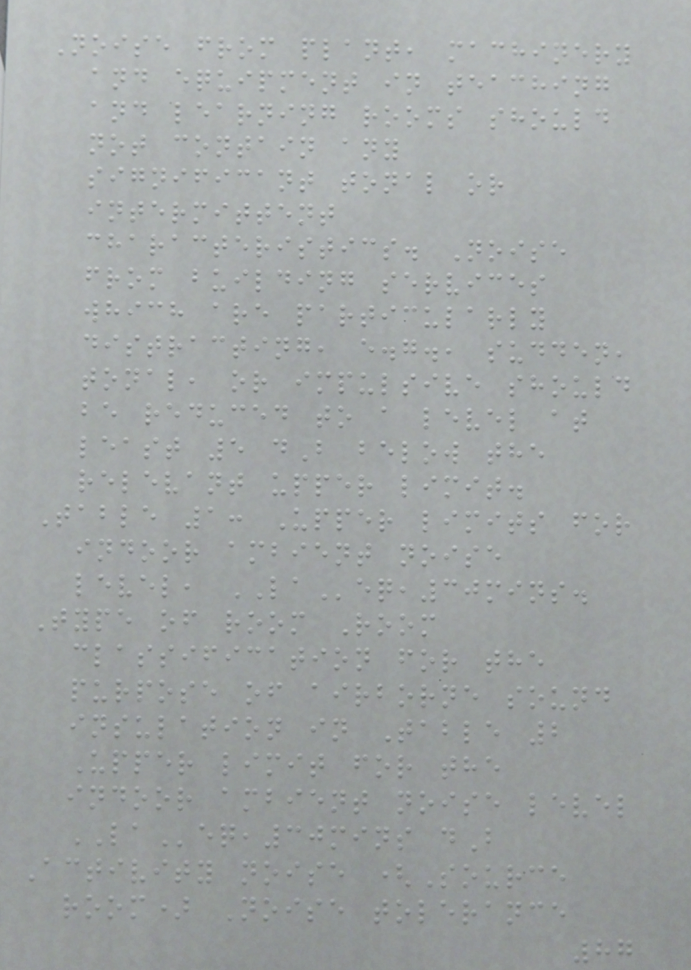Noise from plant, machinery
and equipment in teaching
and learning rooms should
not contain any
significant tonal or
intermittent
characteristics. Noise
from building services
which are particularly
distracting, e.g., sudden,
tonal, or impulsive should
be reduced to a level at
least 5 dB below the
relevant upper limit.
Table 1: Upper limits for
indoor ambient noise
level, LAeq,30mins.
Type of room Room
classification for the
purpose of airborne sound
insulation in Table 2
Upper limit for the
indoor ambient noise level
LAeq,30mins dB
Activity noise (Source
room) Noise tolerance
87
